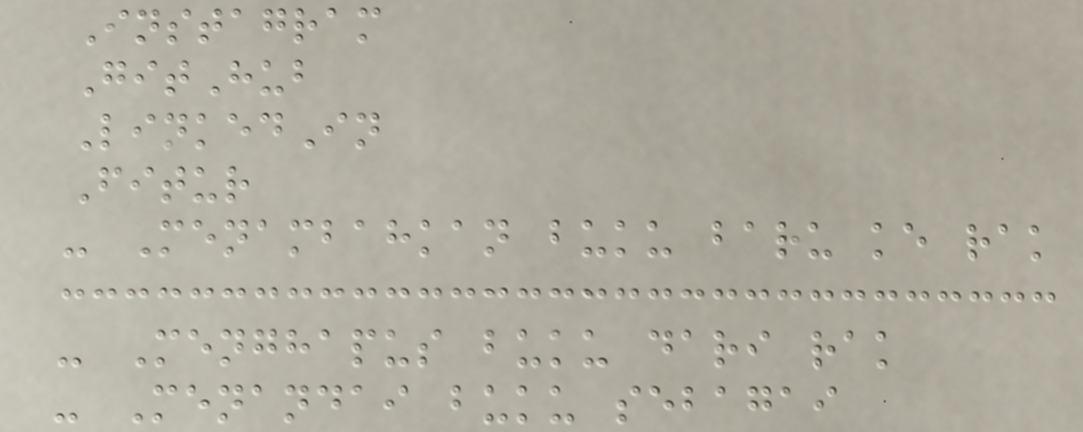Instagram
GitHub
LinkedIn
Fitur
- Menambahkan buku baru ke rak
- Menghapus buku dari rak
- Menandai buku sebagai
